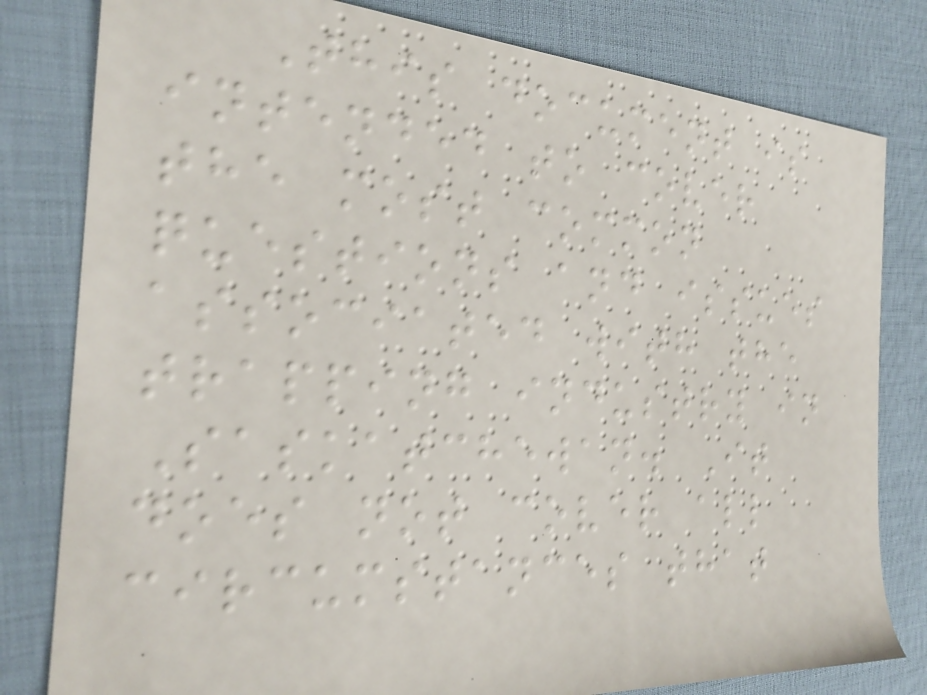This document is
intended to cover
the most common
questions and issues
associated with the
trapping industry in
Saskatchewan. It
does not cover all
circumstances that
